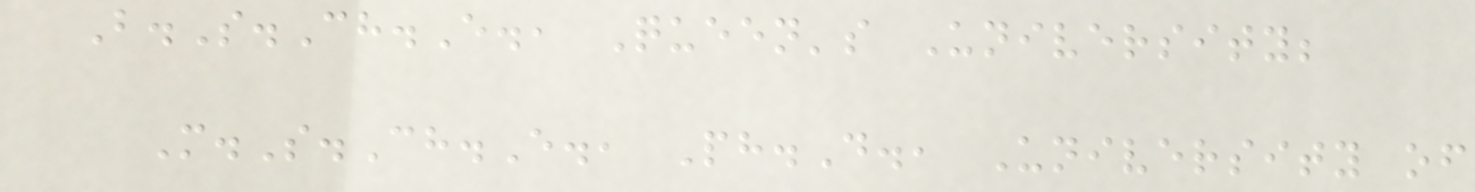B.S.Ch.E., Queen's University;
M.S.Ch.E., Ph.D., University of
